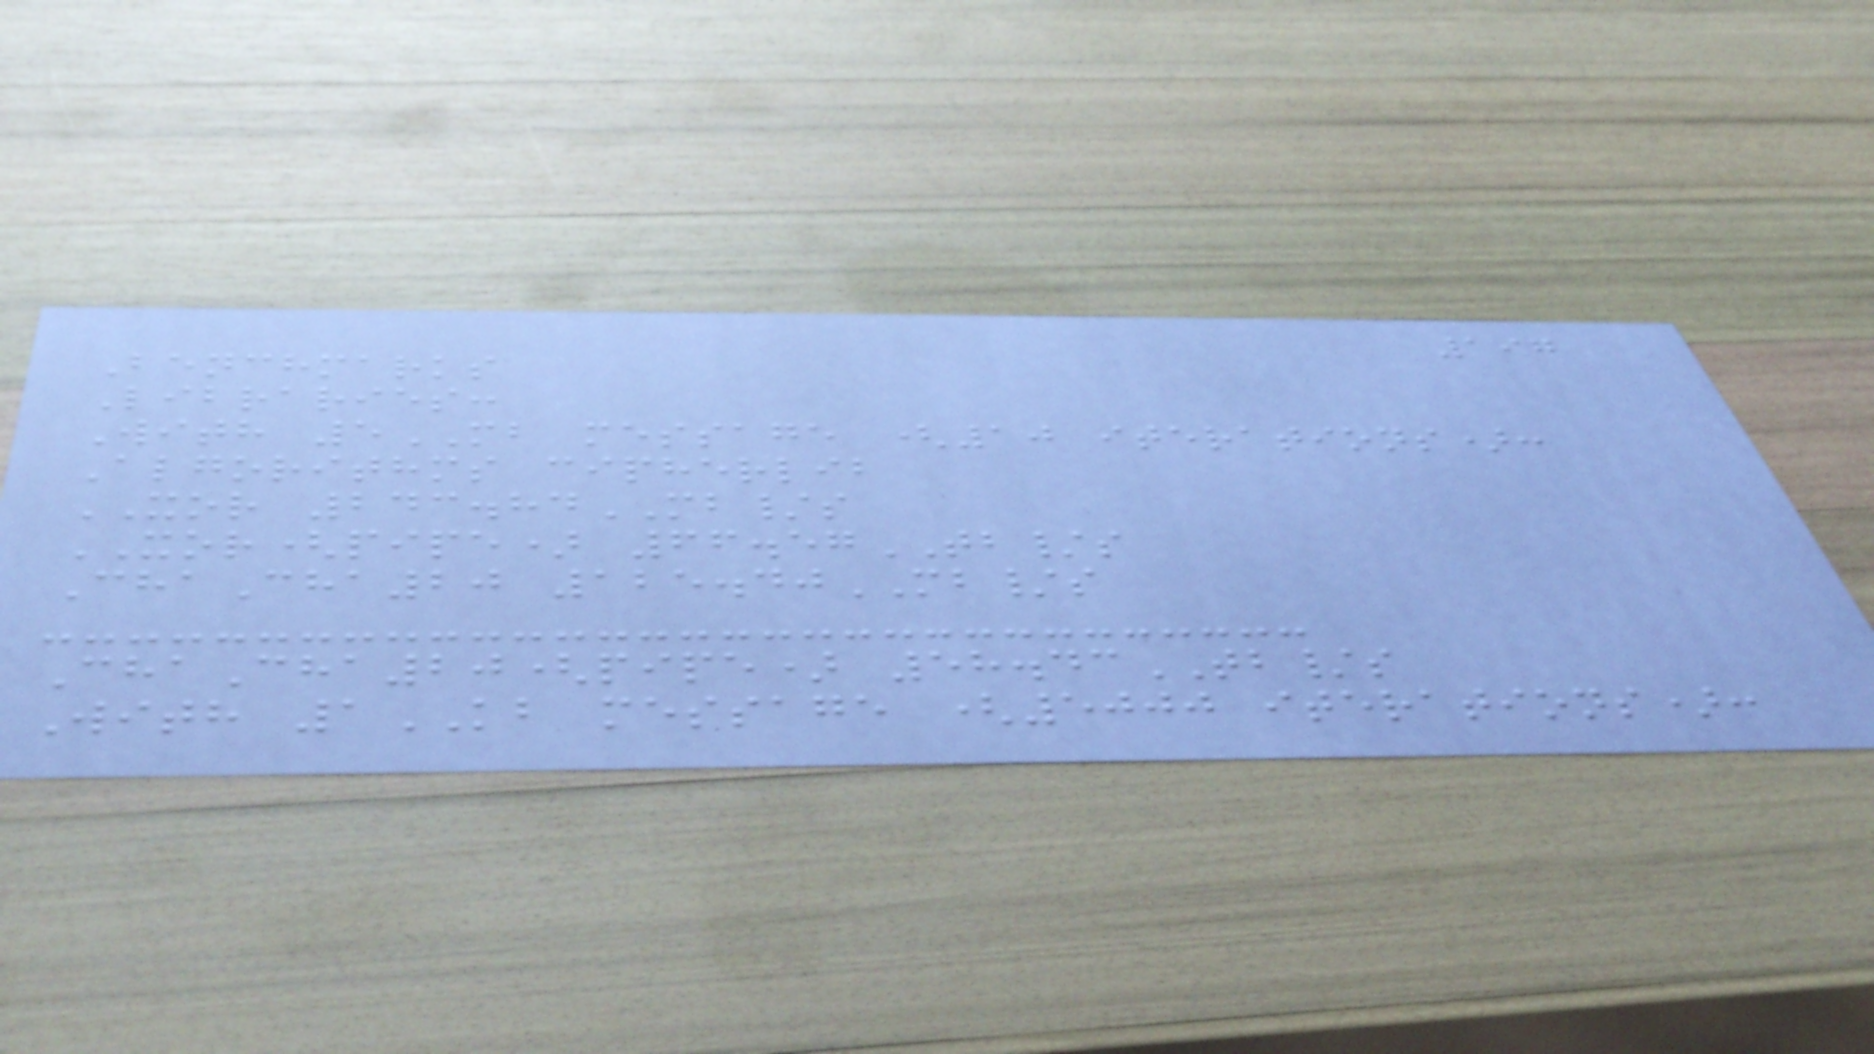197
Benchmarks
Libraries:
With 5MB message (10 iterations):
Algorithms cipherlib
XOR 243.84MB/s
XOR(pipe) 66.57TB/s
ChaCha20 125.40MB/s
ChaCha20(pipe) 58.43TB/s
With 1KB message (5000 iterations):
